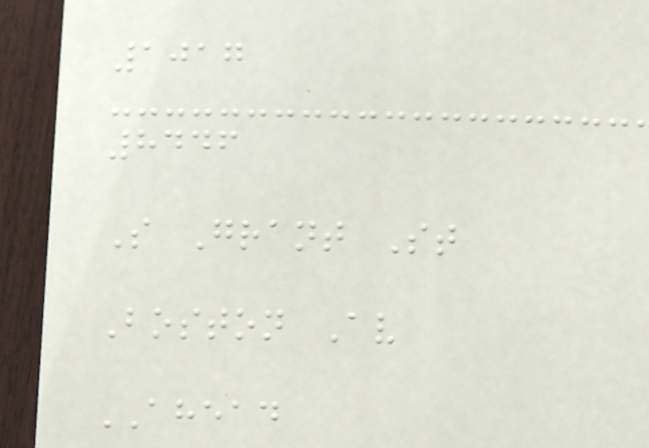1017
8446
S Grant St
Boston Av
AHEAD
